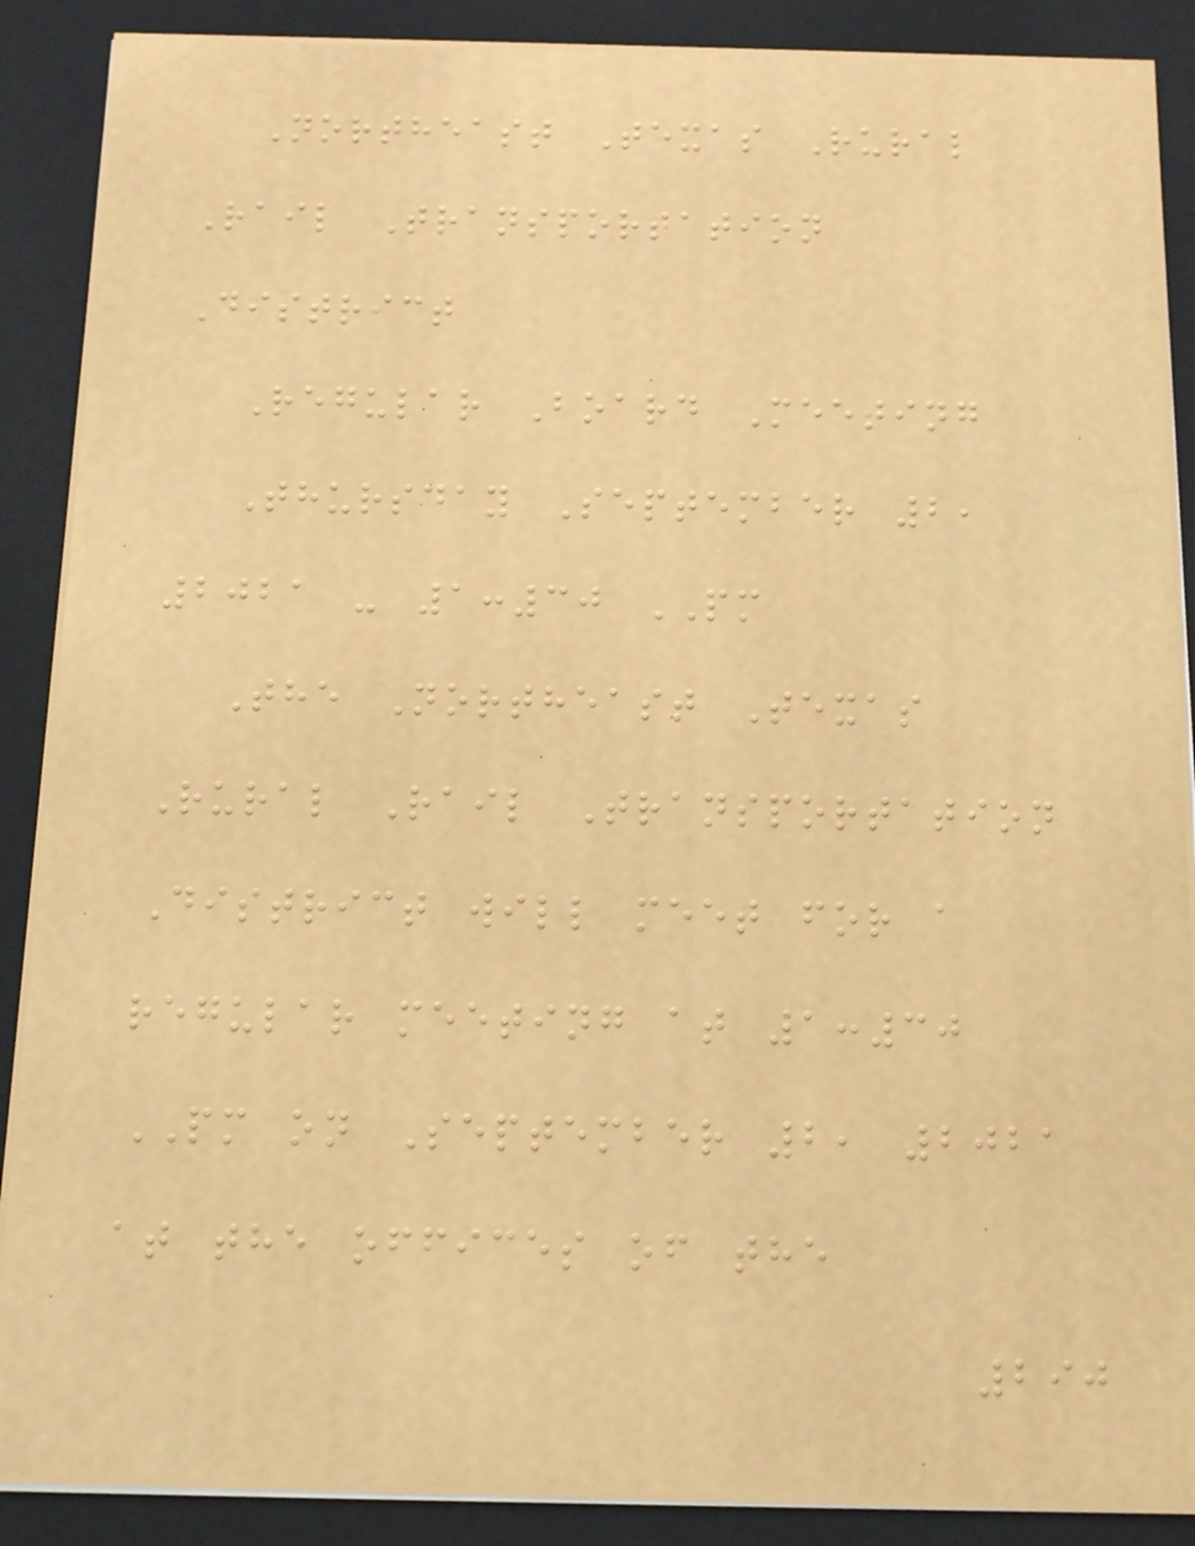Northeast Texas Rural
Rail Transportation
District
Regular Board Meeting
Thursday September 2,
2021 - 1:30 PM
The Northeast Texas
Rural Rail Transportation
District will meet for a
regular meeting at 1:30
PM on September 2, 2021
at the offices of the
290
